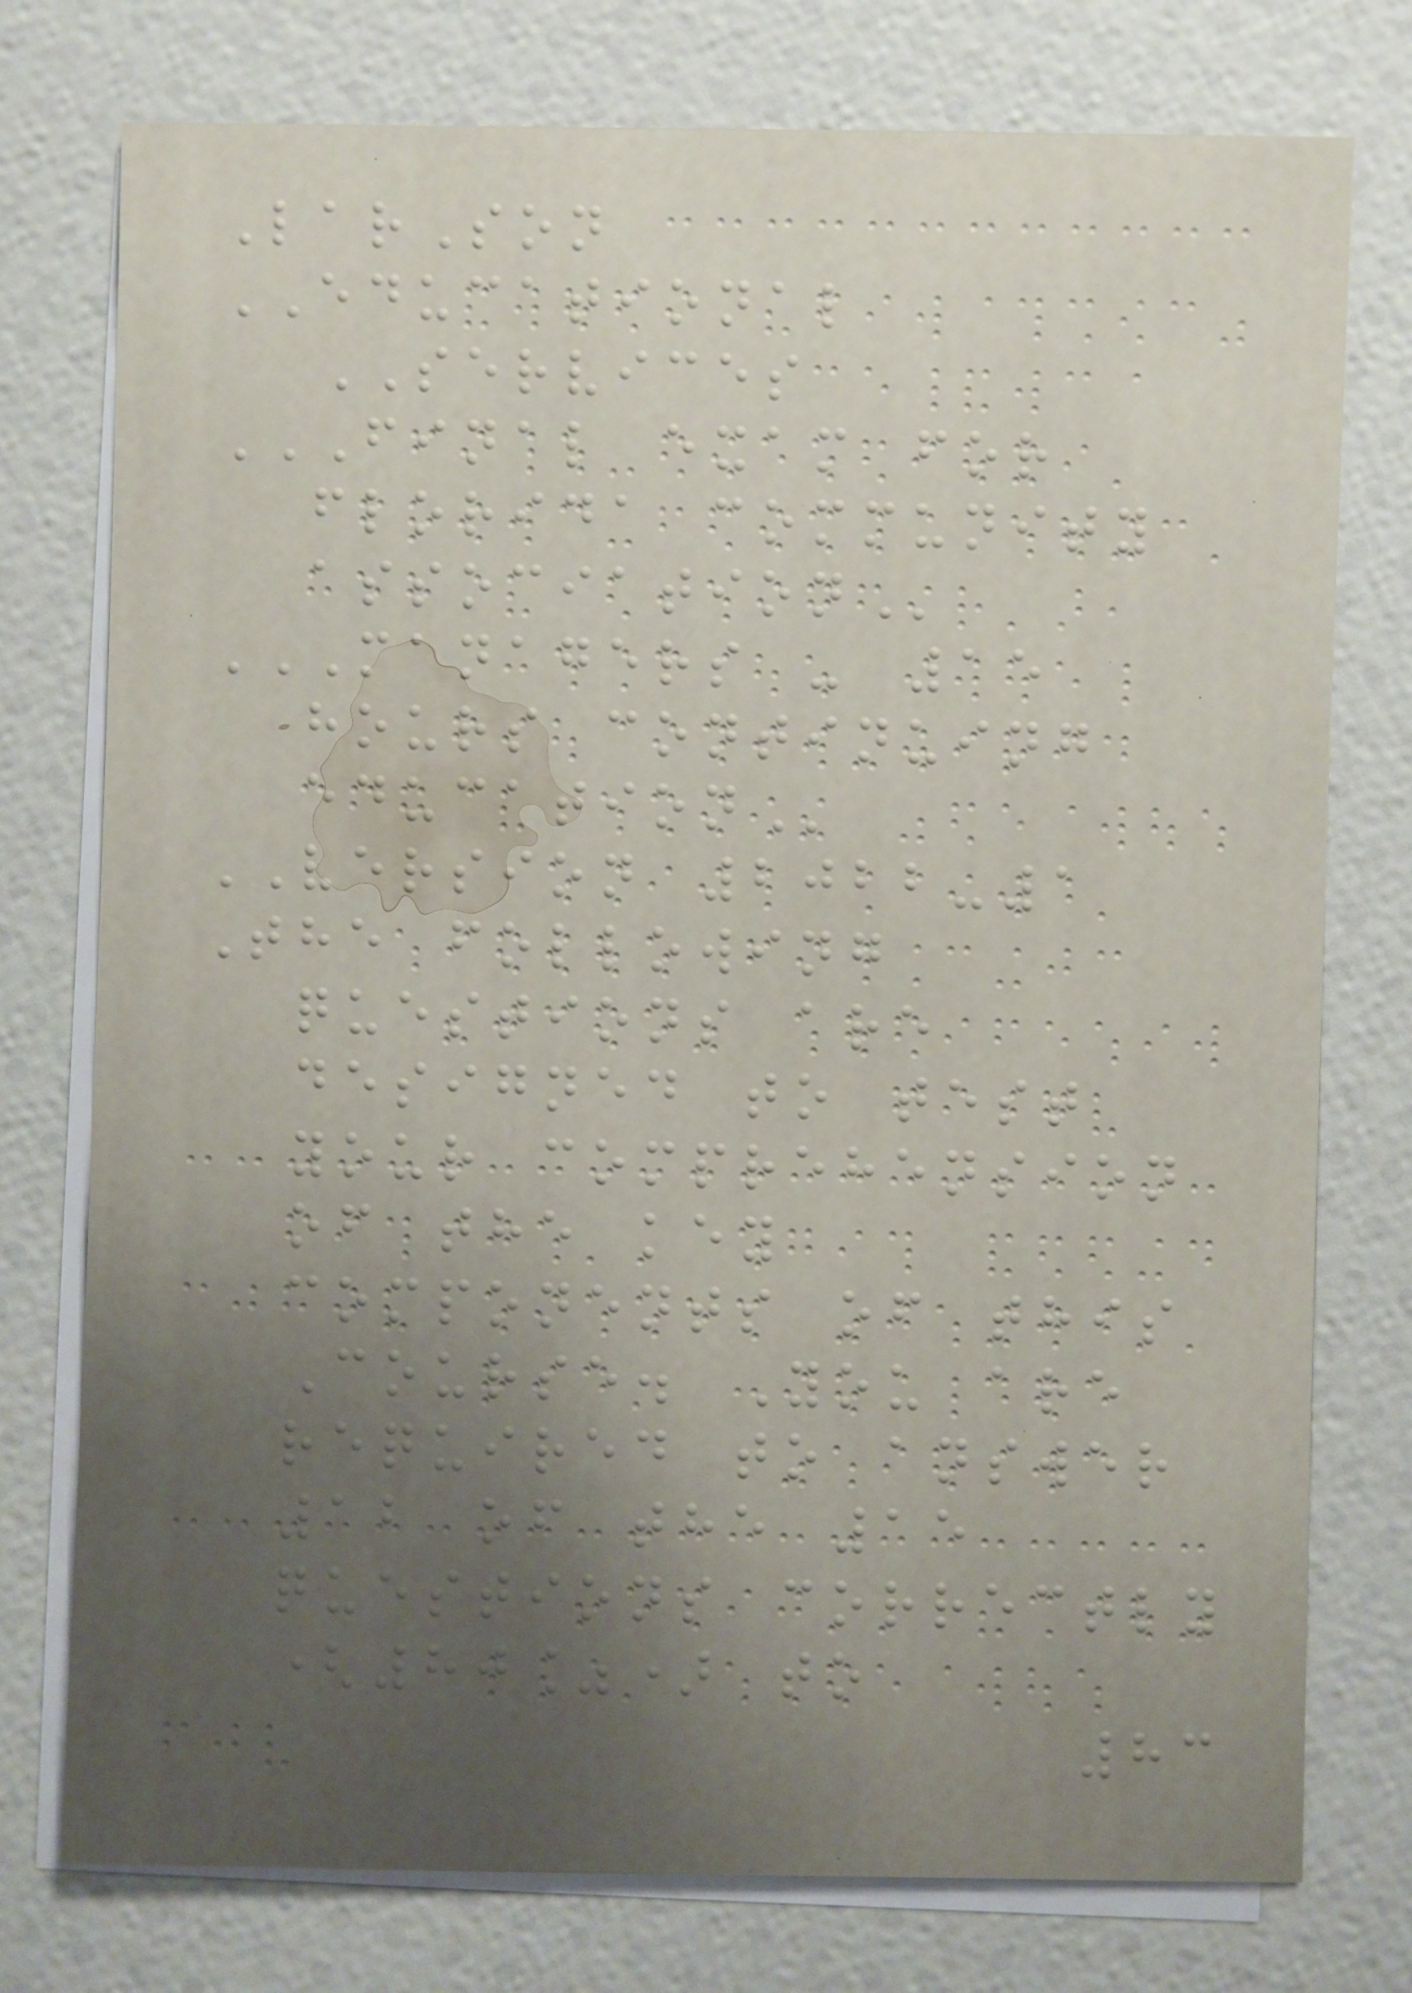LarSon
EDUCATIONAL
SERVICES
FINAL EXAM FOR
FLORIDA COMMUNITY
ASSOCIATION
MANAGERS - 15
HOURS CONTINUING
EDUCATION
VERSION 2022-1
The following
questions are
designed to test
your comprehension
of the key
components of this
Course. You are
required to answer
12 of the 15
questions correctly
(80%) to
83
